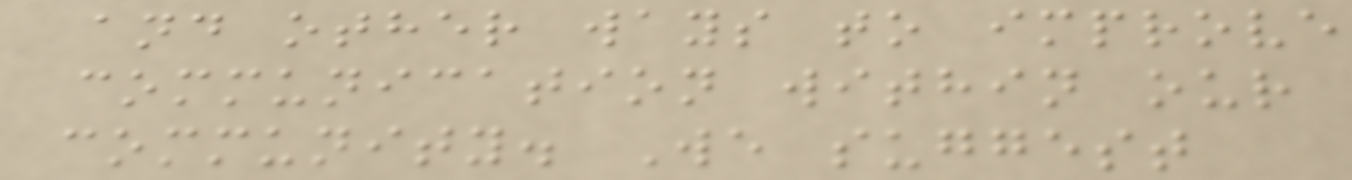and other ways to improve
communication within our
community. We suggest
